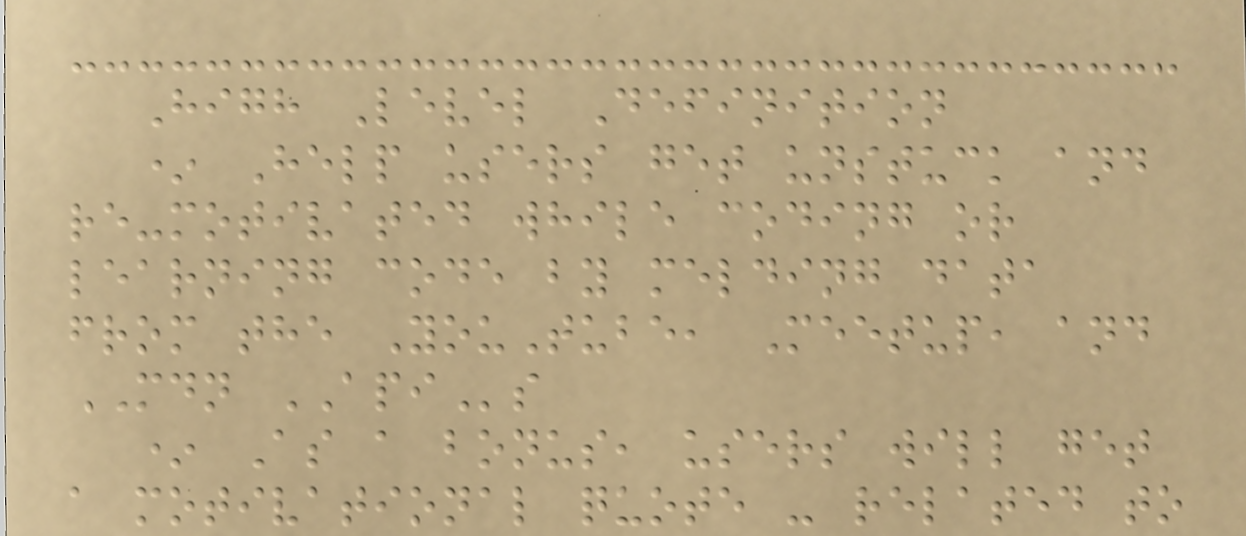High Level Definition
* Help users get unstuck and
re-motivated while coding or
learning code by melding data
from the YouTube, Meetup, and
MDN APIs
* As a bonus, users will get
a motivational quote - related to
